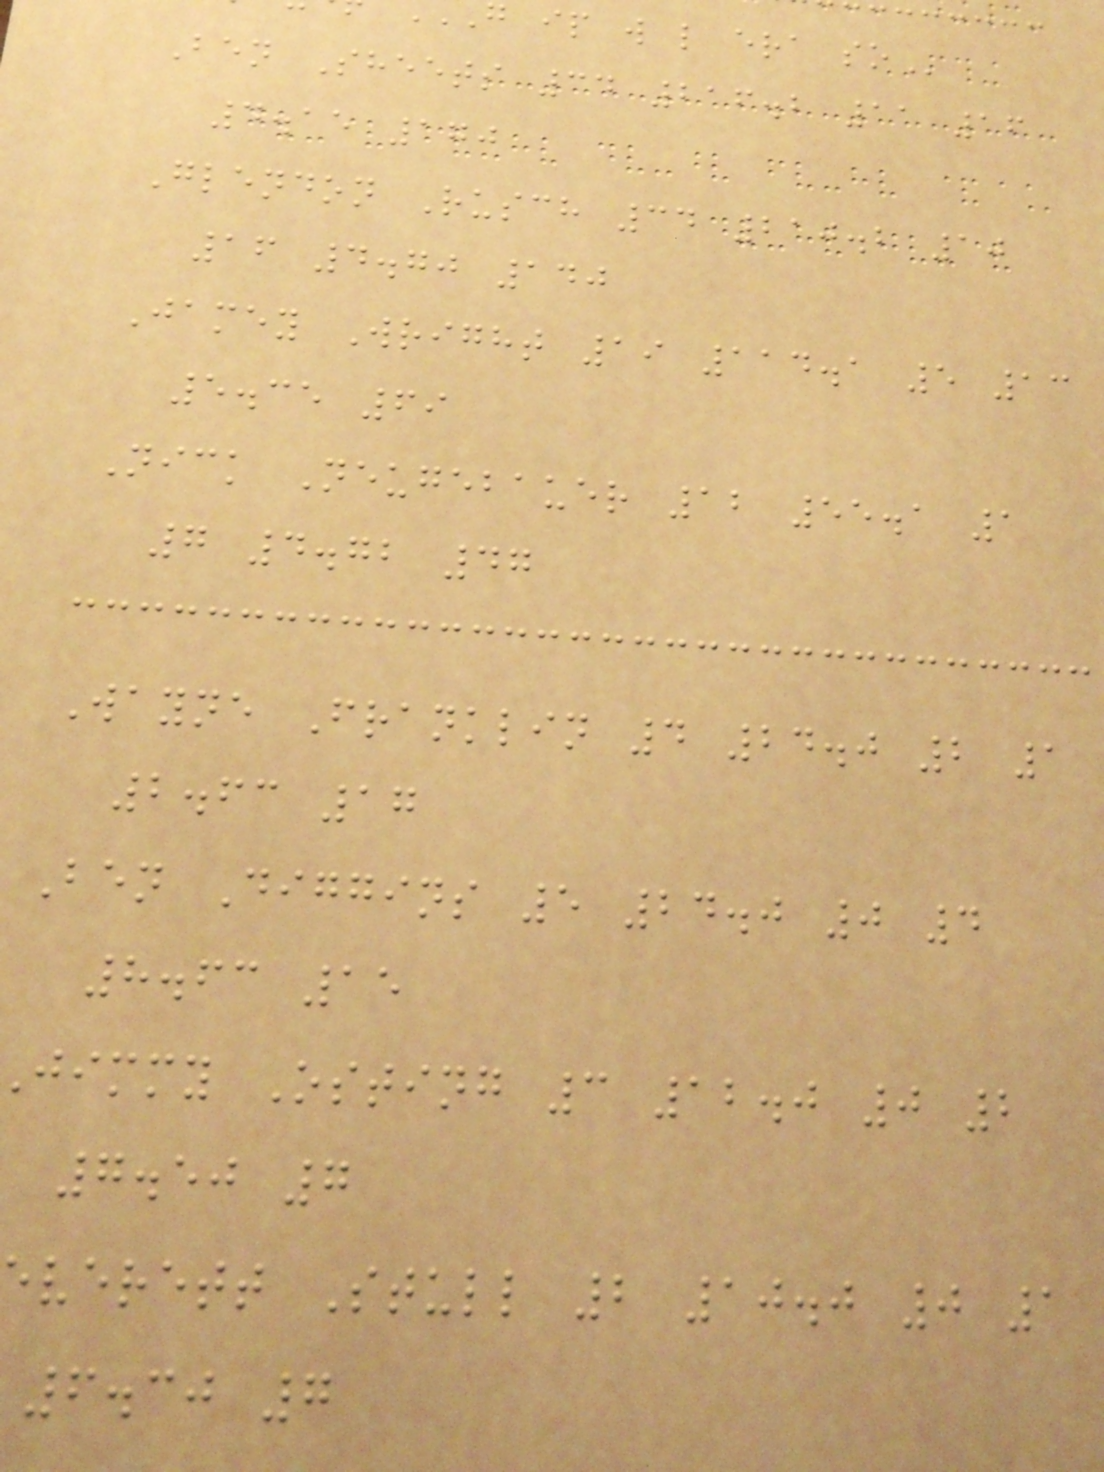g ip w l era
Ben Sheets 34 216.2 11 16
4.15 170
Glendon Rusch 34 210.2 10
16 4.70 140
Jamey Wright 19 114.1 5 13
5.35 69
Nick Neugebauer 12 55.1 1
7 4.72 47
Wayne Franklin 4 24.0 2 1
2.63 17
Ben Diggins 5 24.0 0 4
8.63 15
jimmy Osting 3 12.0 0 2
7.50 7
verett Stull 2 10.0 0 1
6.30 7
